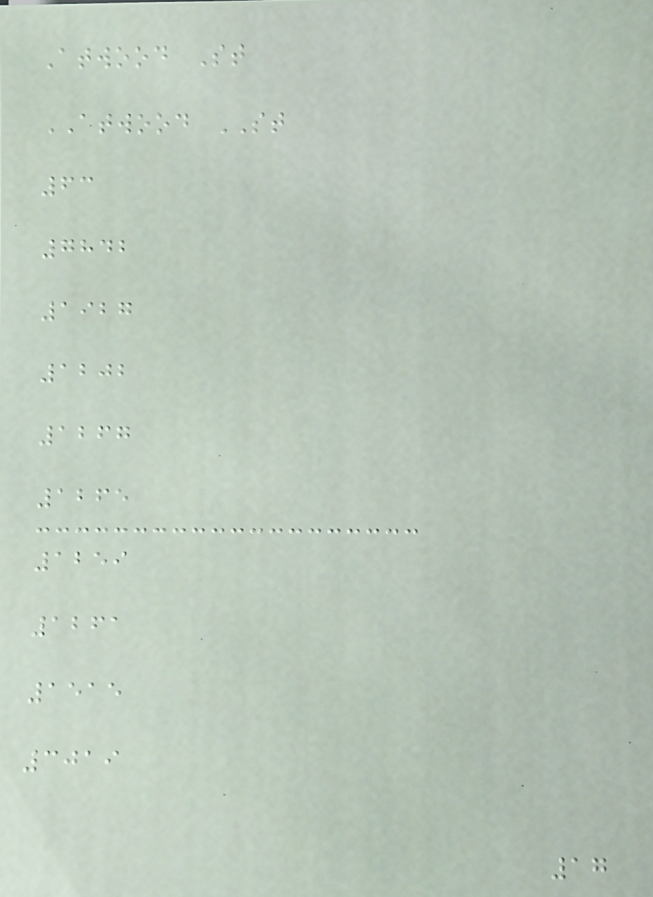Atwood St
ATWOOD ST
63
7842
1927
1202
1267
1265
1259
1261
1515
3019
17
